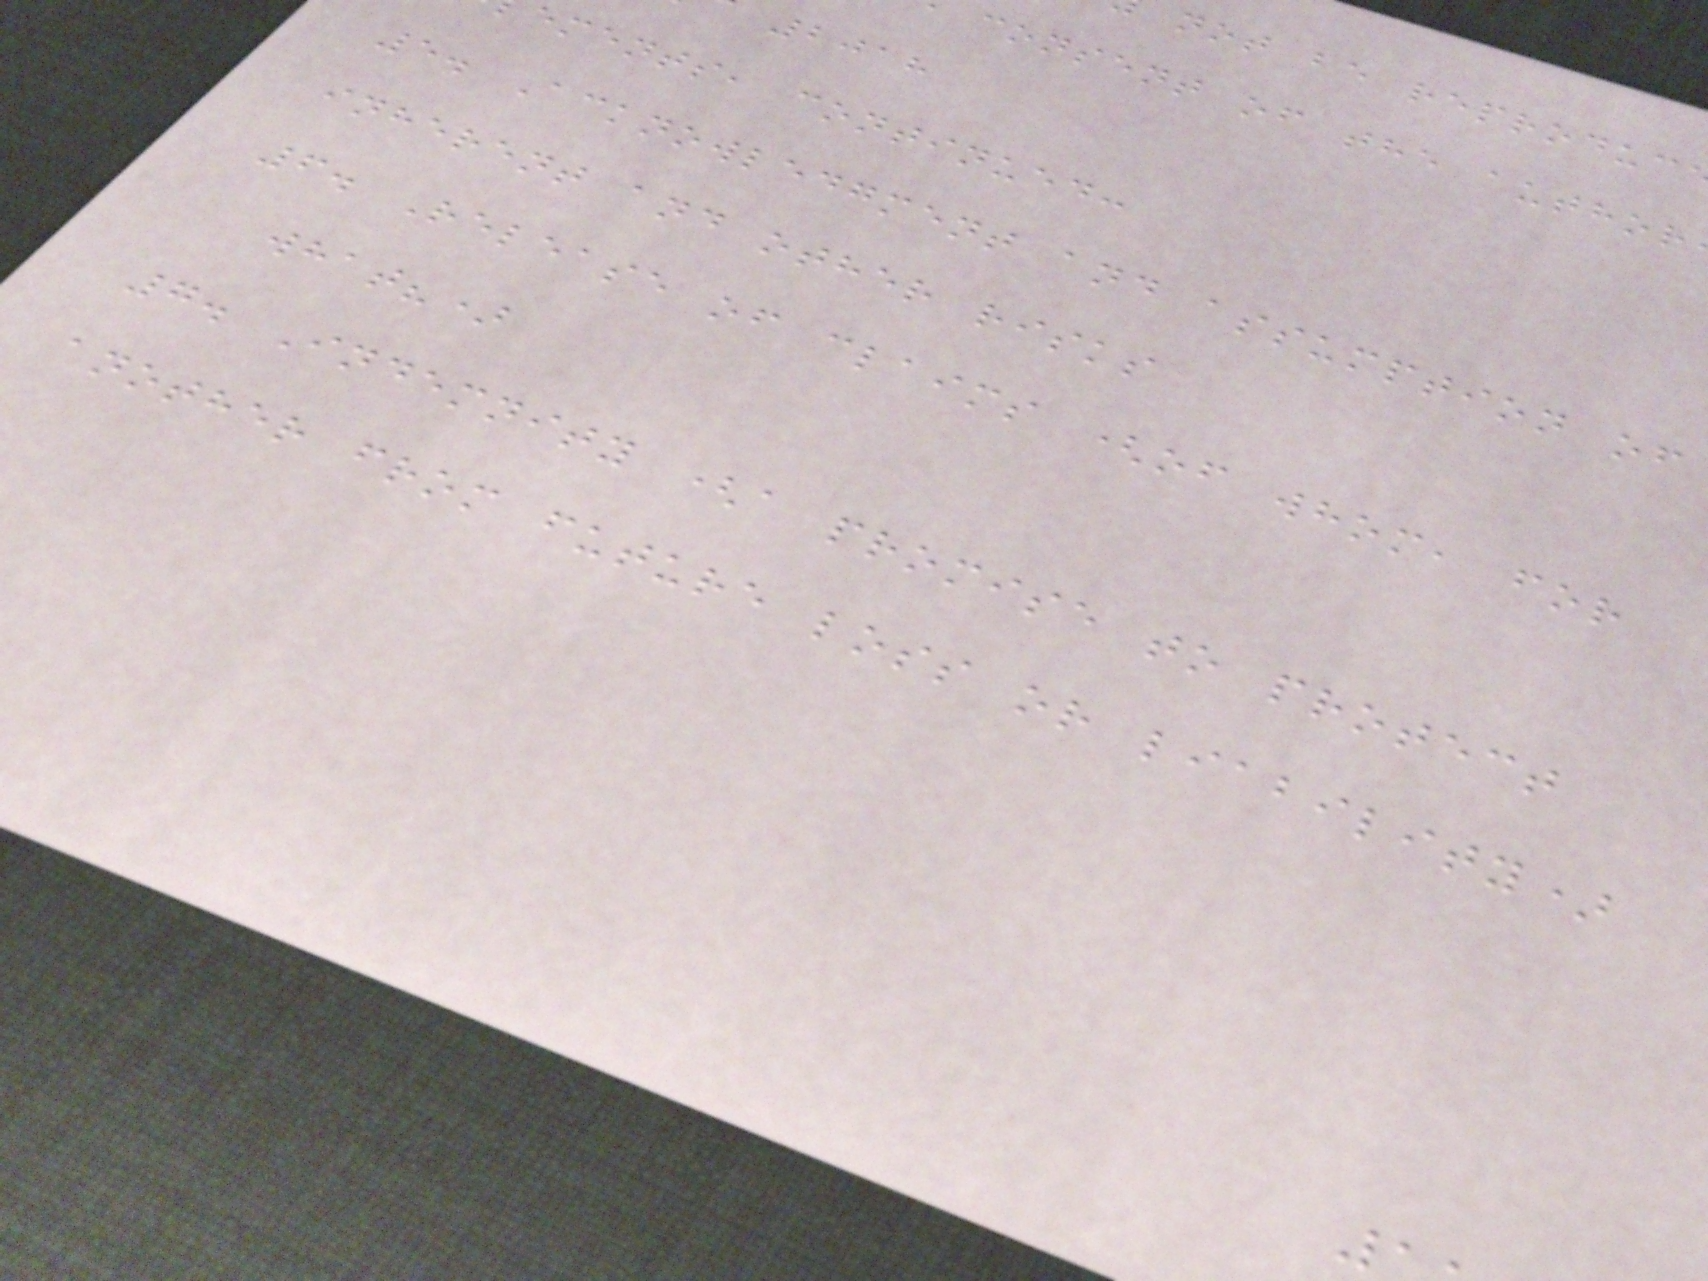not be reproduc
consent of the author
2018
ements, continued:
5. Acknowledgment and assumption of
inherent and other risks
6. Release of claims (of whom, for
what?)
7. Indemnity (a promise to protect
another from future loss or liability)
